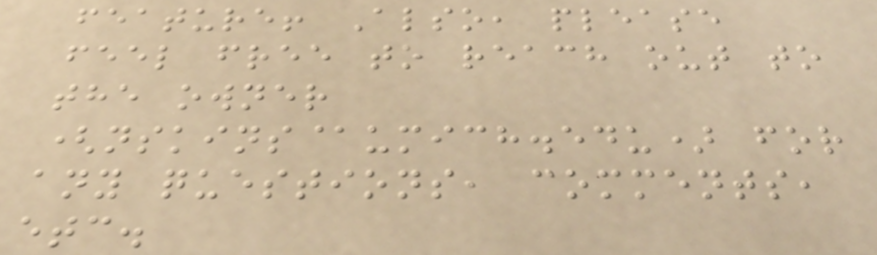feature! Also, please
feel free to reach out to
the owner
(nskins@umich.edu) for
any questions, comments,
etc.
